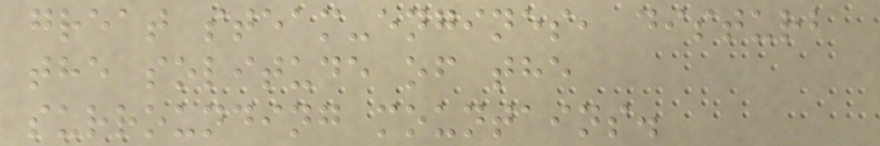great steam-engines, disturb
the solitude of the
surrounding mountains.
